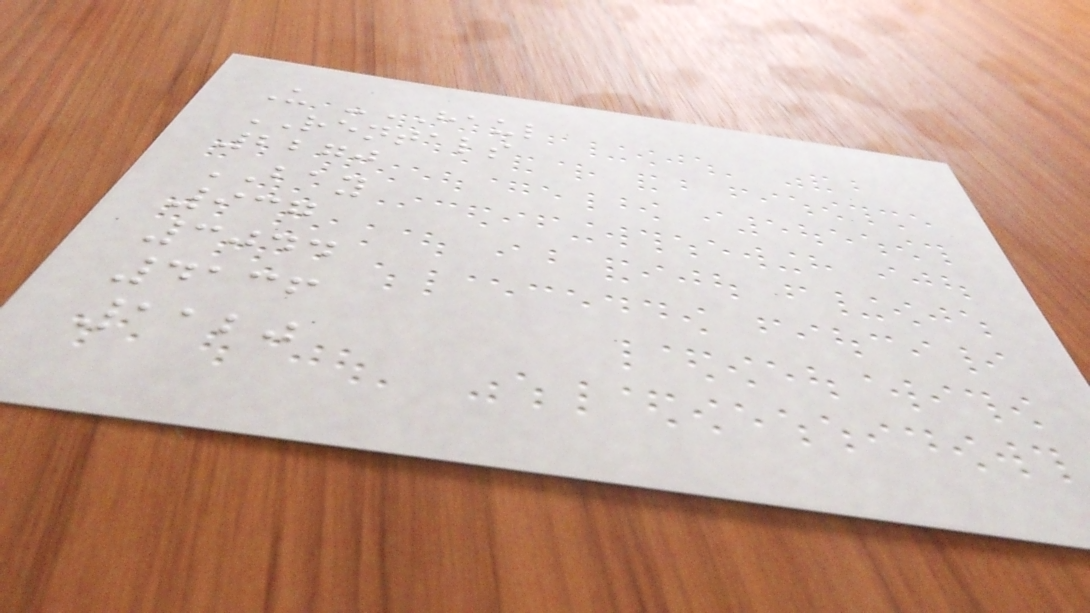U -HAUL
RENTALS
2270
BAY
937
3044
4136
1120
